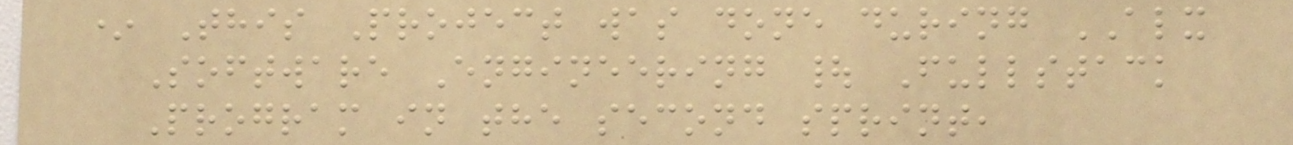* This Project was done during ALX
Software Engineering | Fullstack
Program in the second sprint,
